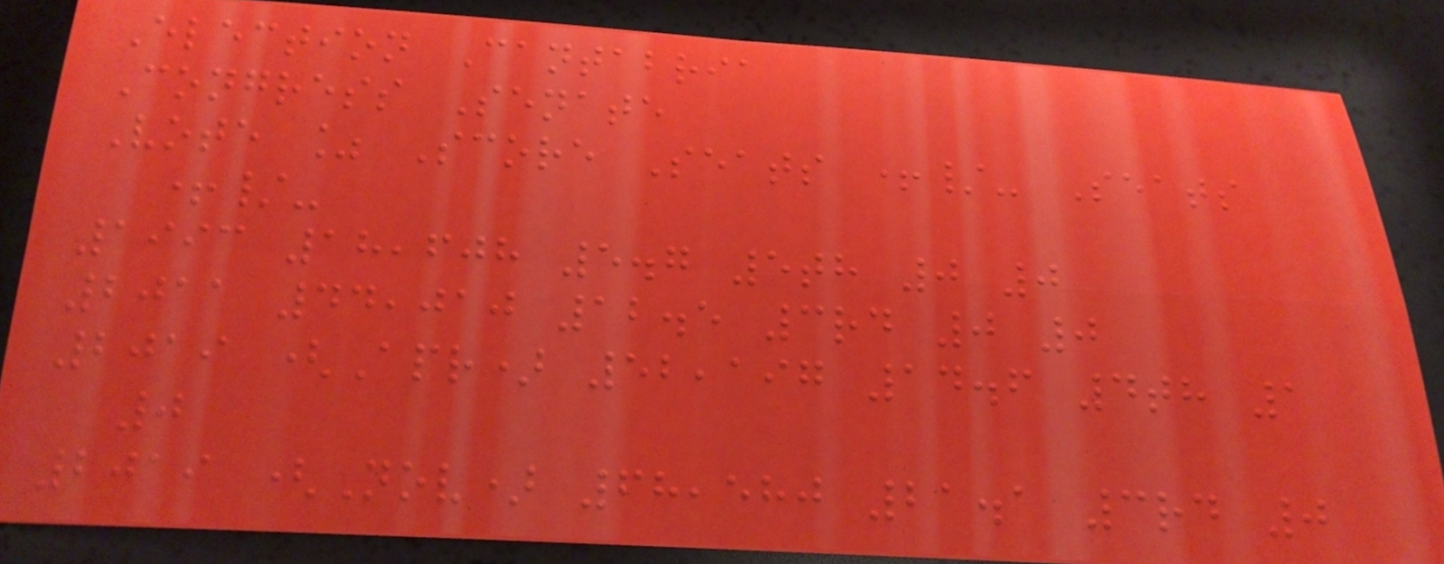Election Cantabria
Congress Senate
Vote % Score Seats +/- Seats
+/-
1993 18,608 5.7 5th 0 0
2011 44,010 12.5 3rd 0 0
2019 (Apr) 52,197 14.6 4th 1
0
2019 (Nov) 68,580 21.1 3rd 0
